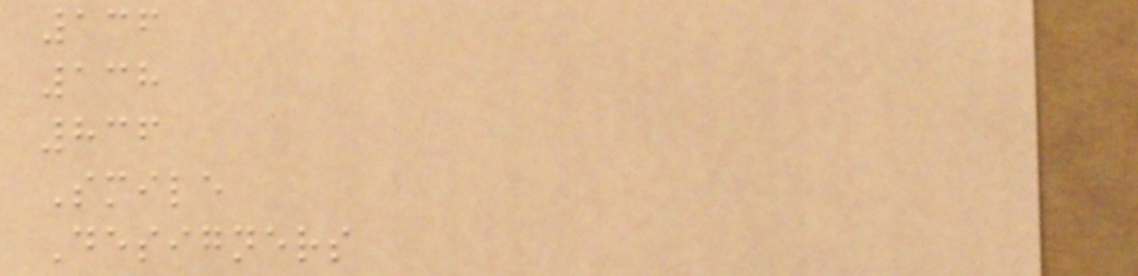136
138
836
Smile
Designers
